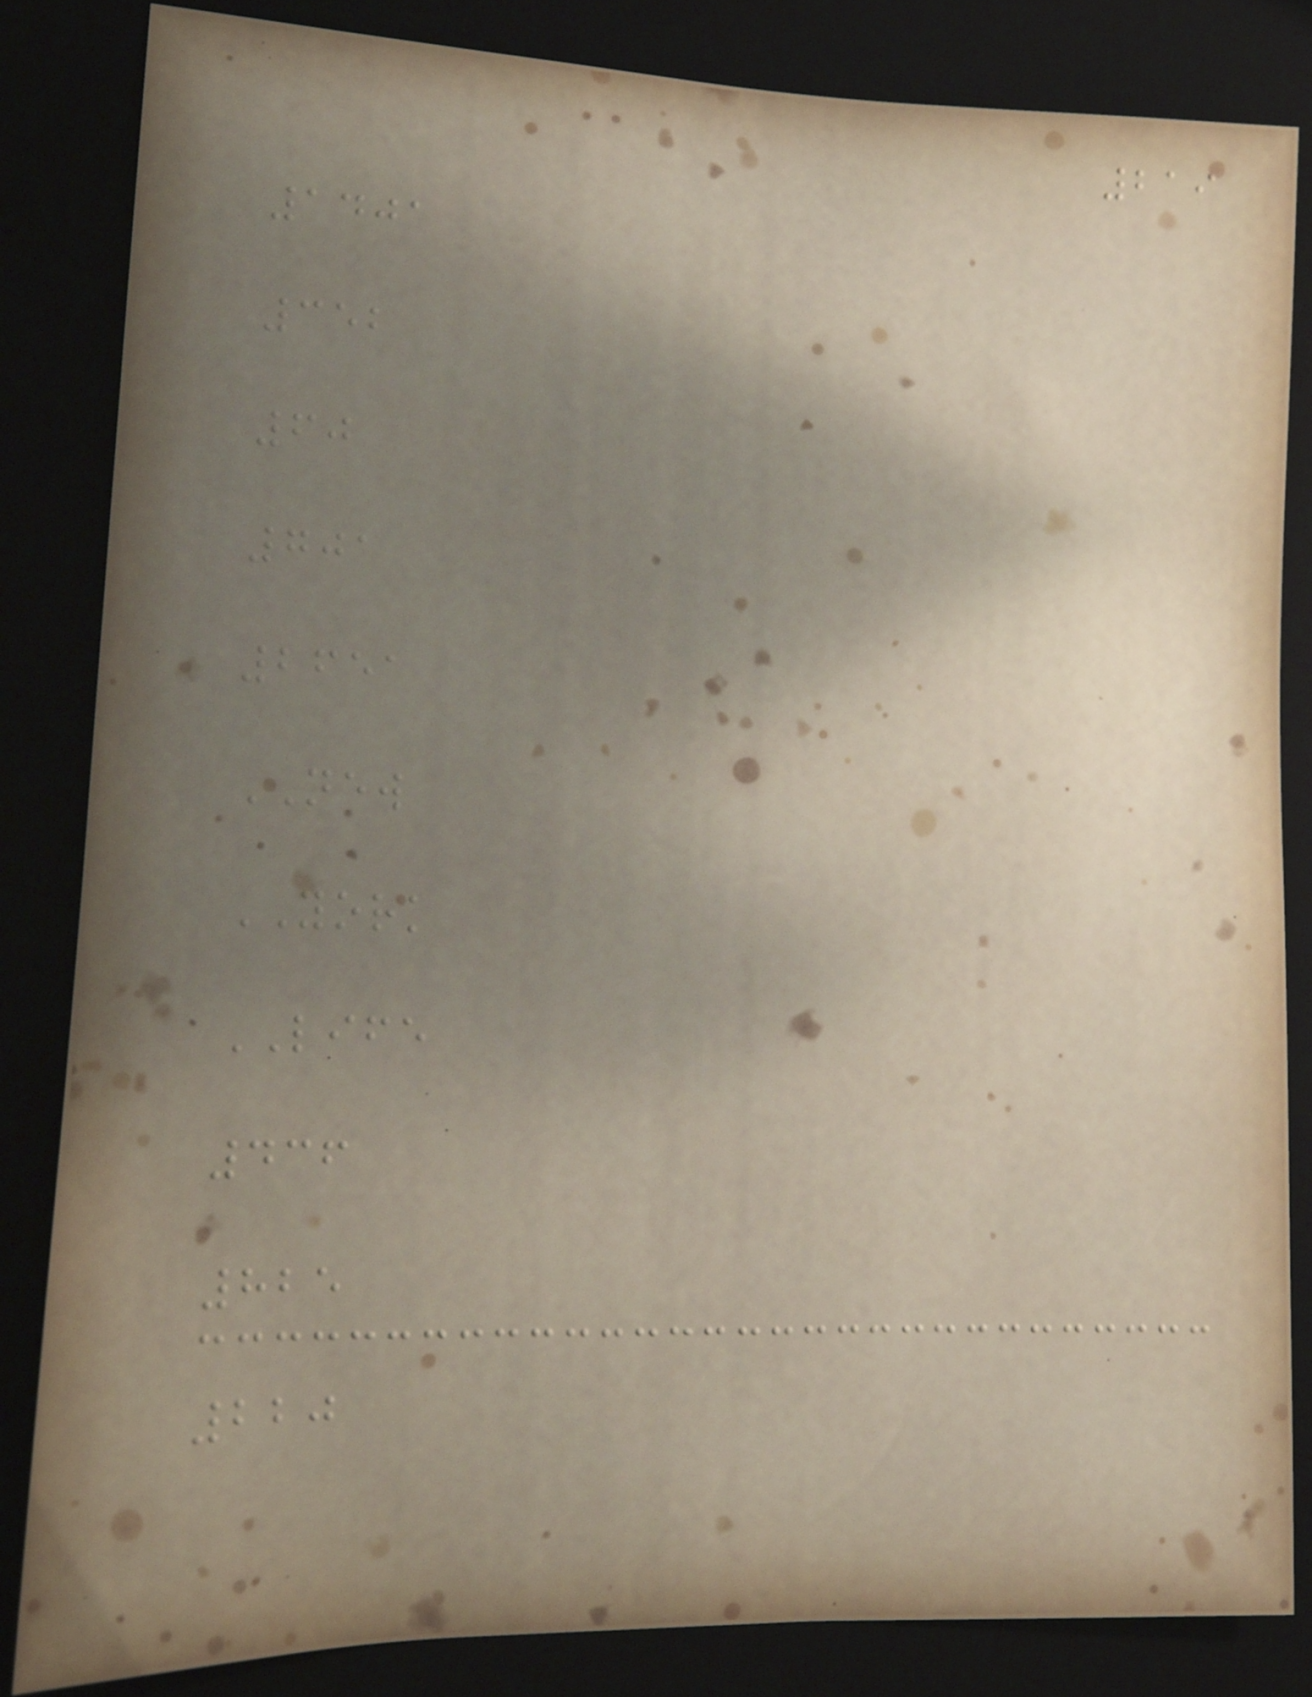219
1401
352
60
701
2651
NEW
YORK
LIFE
436
825
220
